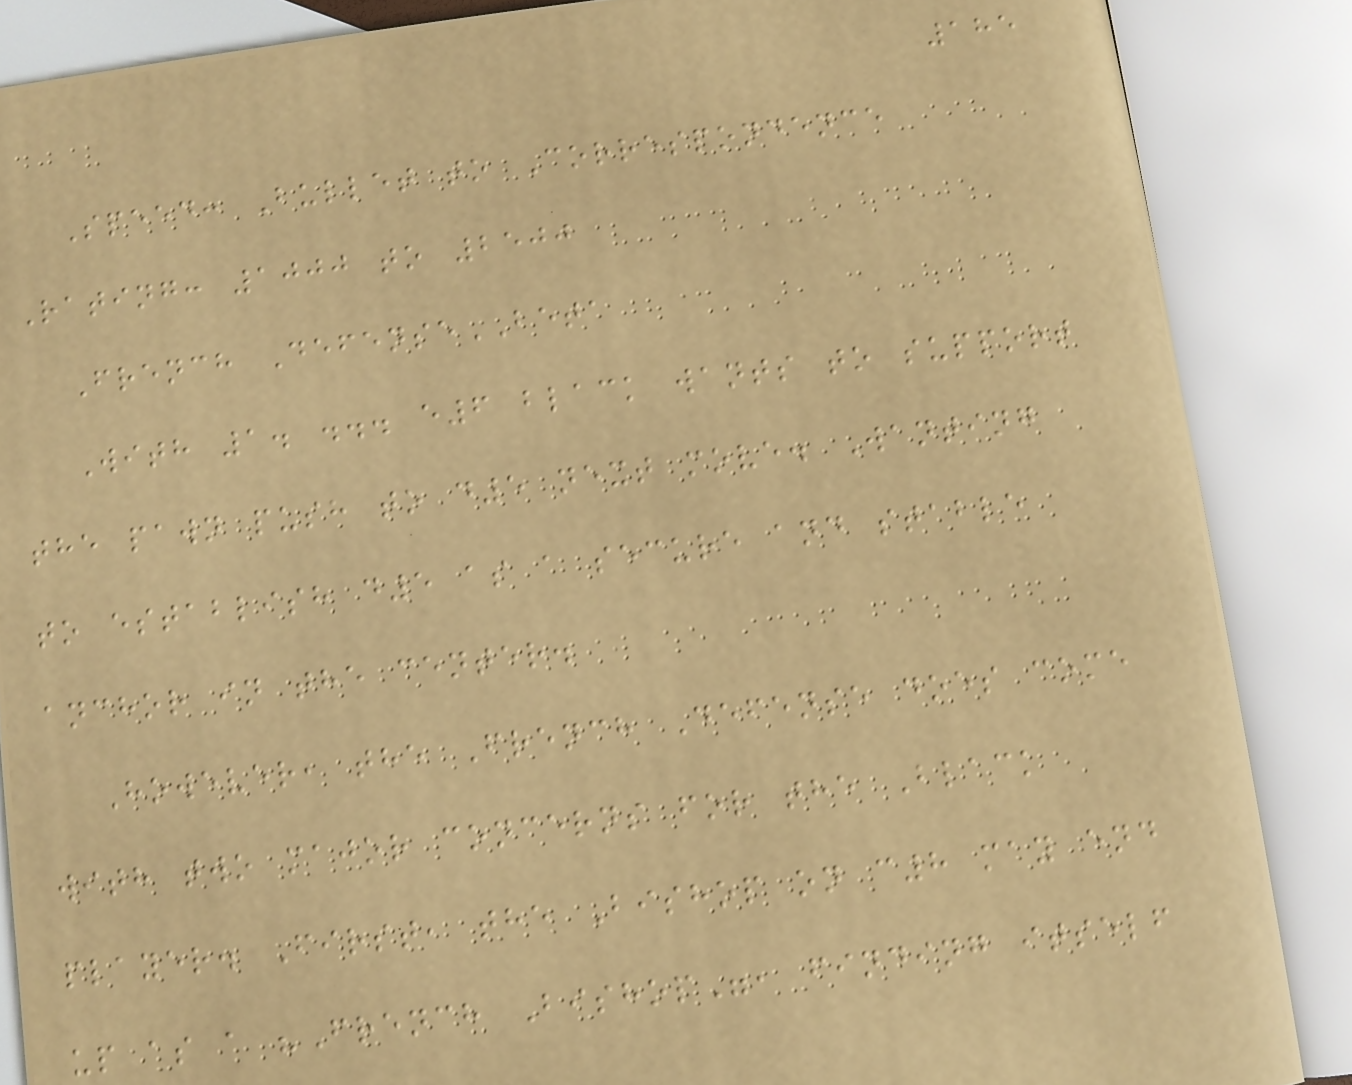185
Speed: Bullet to Correspondence
Rating: 1000 to 2500
French DefenseBETA
With 1. ... e6 black wants to support
the pawn push to d5 next move. Wanting
to establish d5 as a secure and stable
anchor in the center.
However, the French Defense does come
with two major concerns for the Black
player. First, the Bishop on c8 may end
up as a "French Bishop", finding itself
